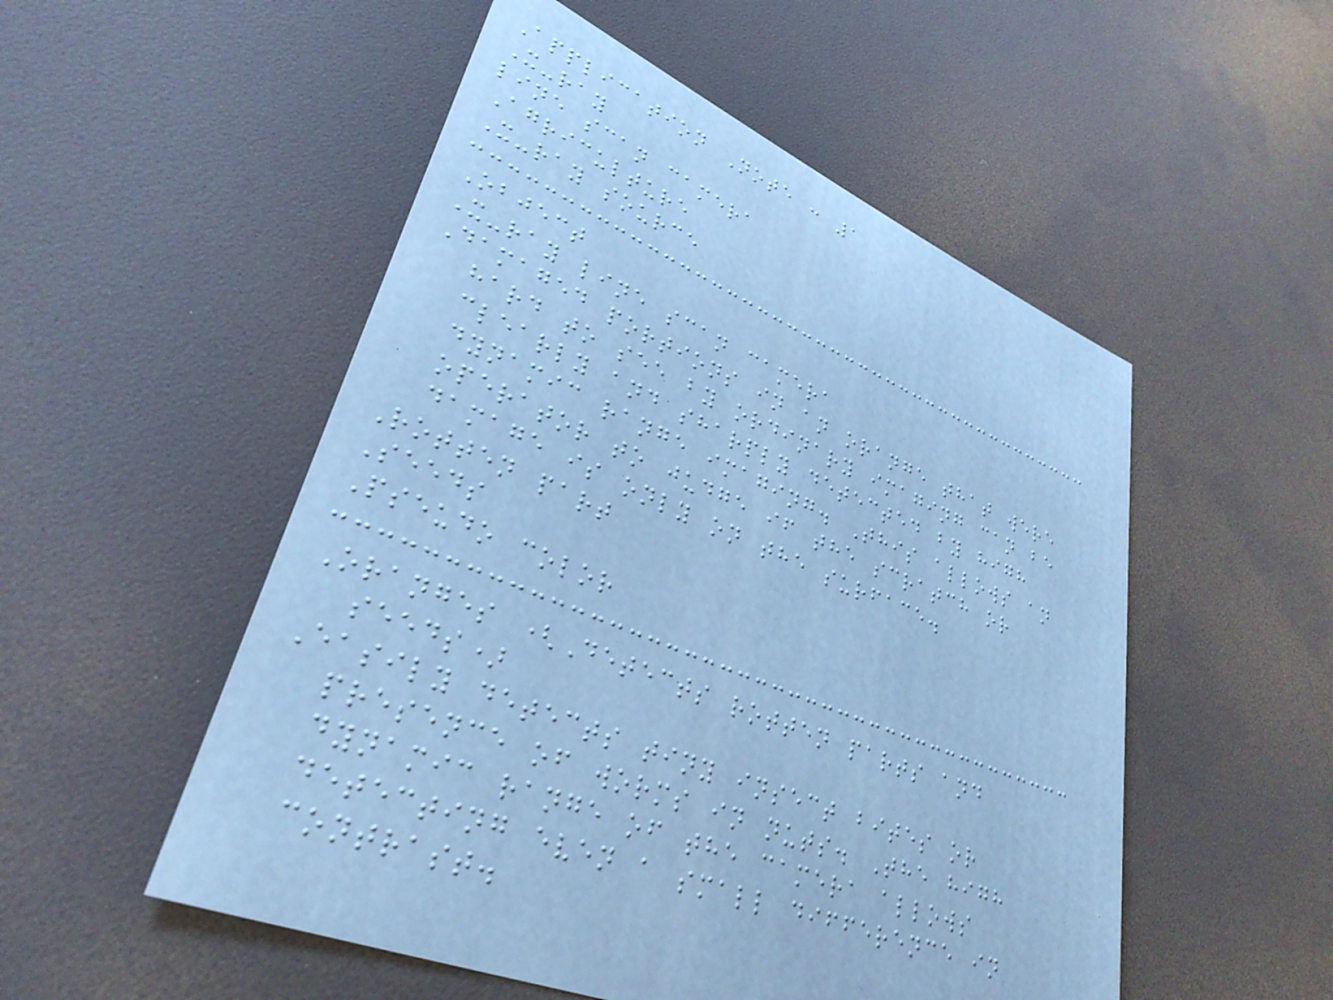Application Note : 1
X-ray
line scan camera
Agriculture
X-ray source
Object
X-ray line scan camera
Damaged portions in an orange that were
hard to see by ordinary imaging can be
clearly and sharply detected by high
dynamic range imaging. This allows an
operator to judge if the scratch or
damage is only on the surface.
Rotten part
Seeds
Pseudo color
Oranges (Detects rotten parts and
seeds)
Easily detects tiny insect bites or
presence of worms in nuts. The high
dynamic range of the camera allows
detecting even a small difference in
contrast.
